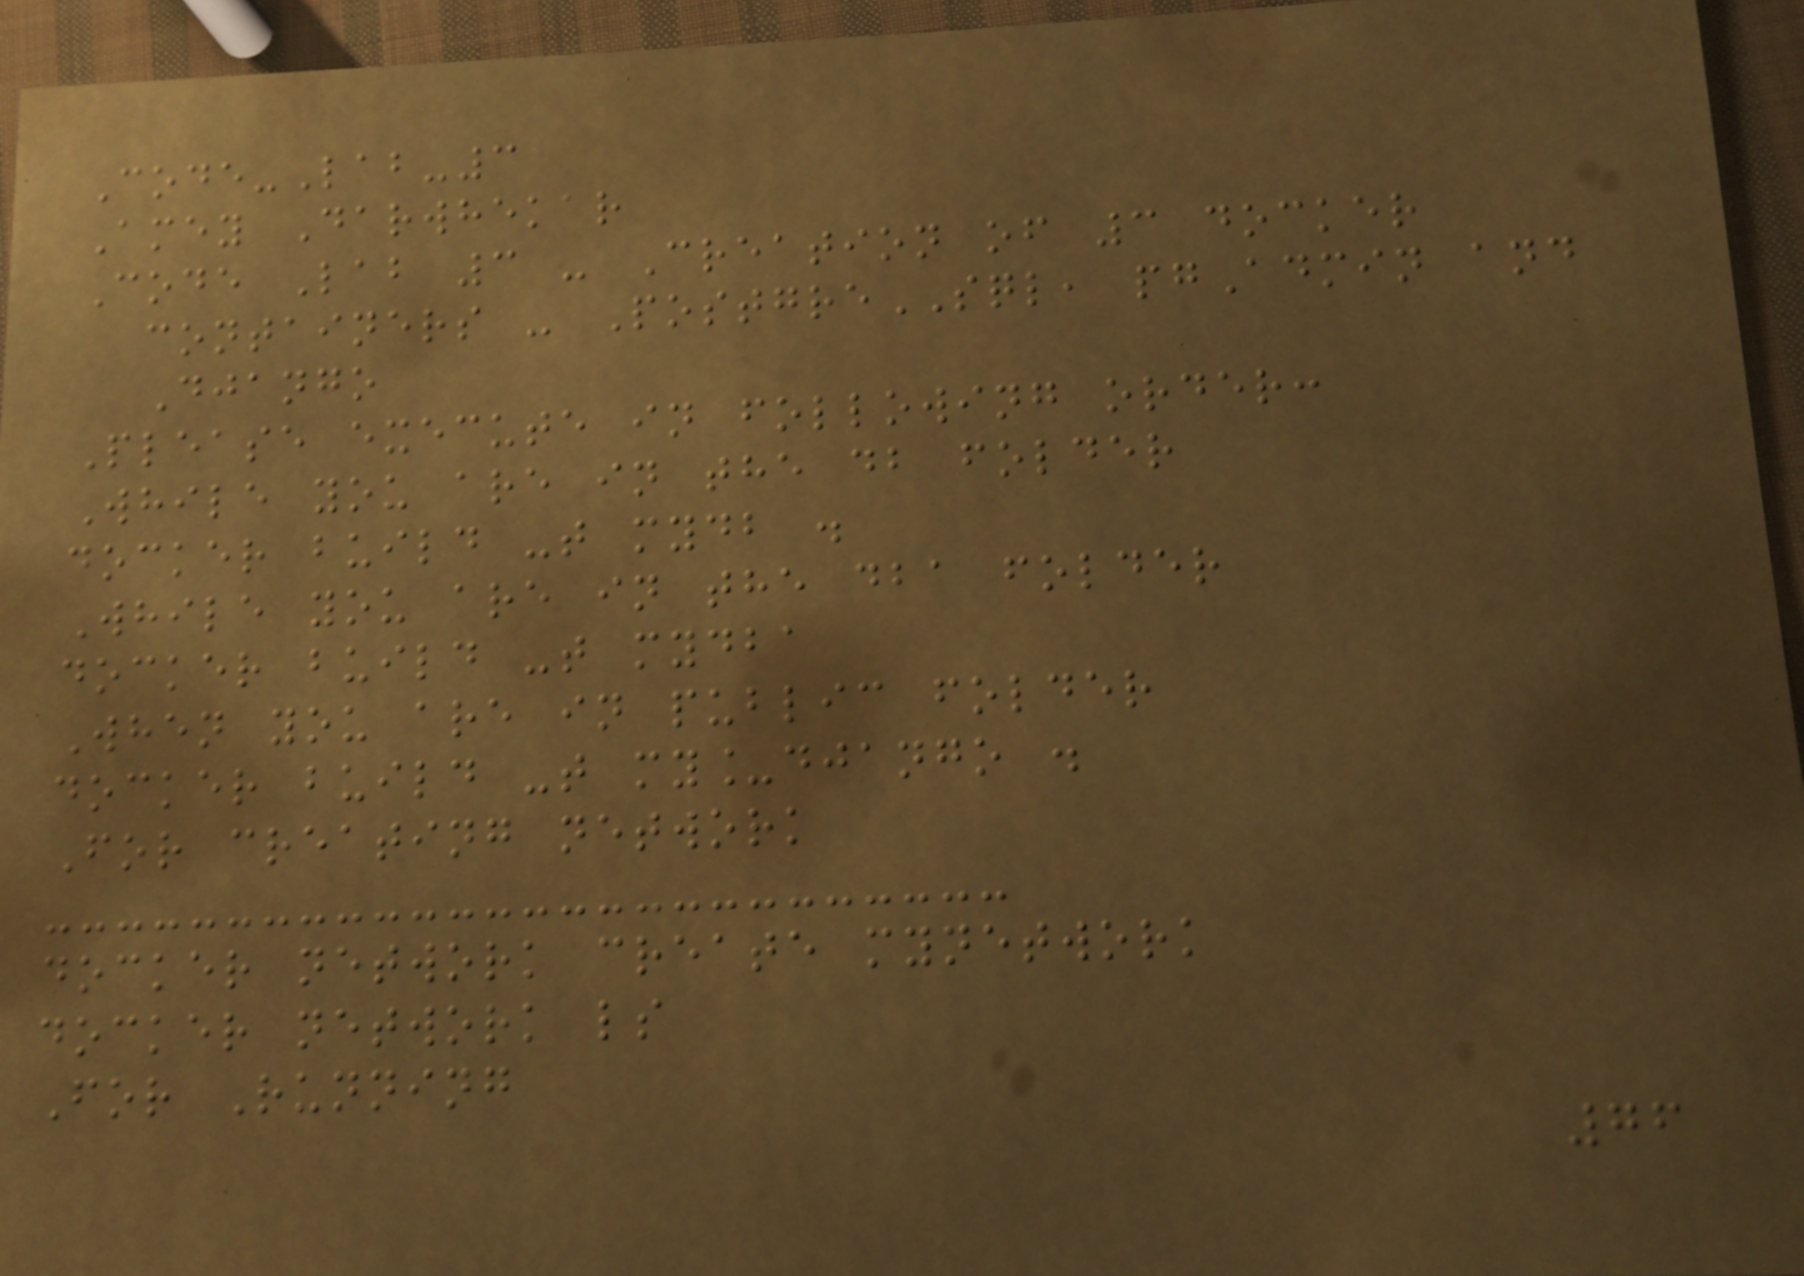Code-Lab-3
Amey Darwhekar
Code Lab 3 - Creation of 3 docker
containers - PostgreSQL, pgAdmin and
Django
Please execute in following order:
While you are in the db folder
docker build -t mydb .
While you are in the dba folder
docker build -t mydba
When you are in public folder
docker build -t my_django .
For creating network
docker network create mynetwork
docker network ls
For Running
76
